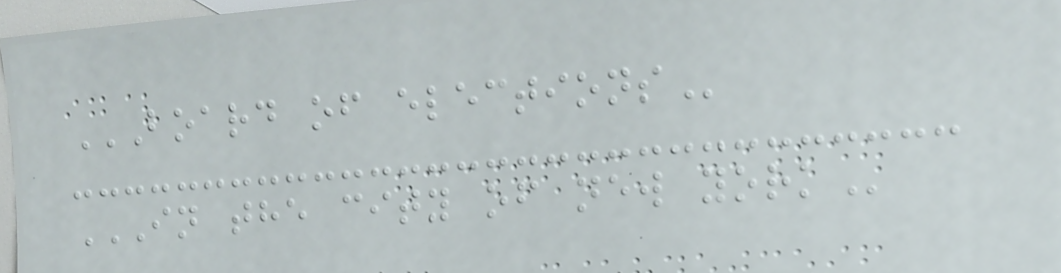BOARD OF ELECTIONS
IN THE CITY OF NEW YORK
